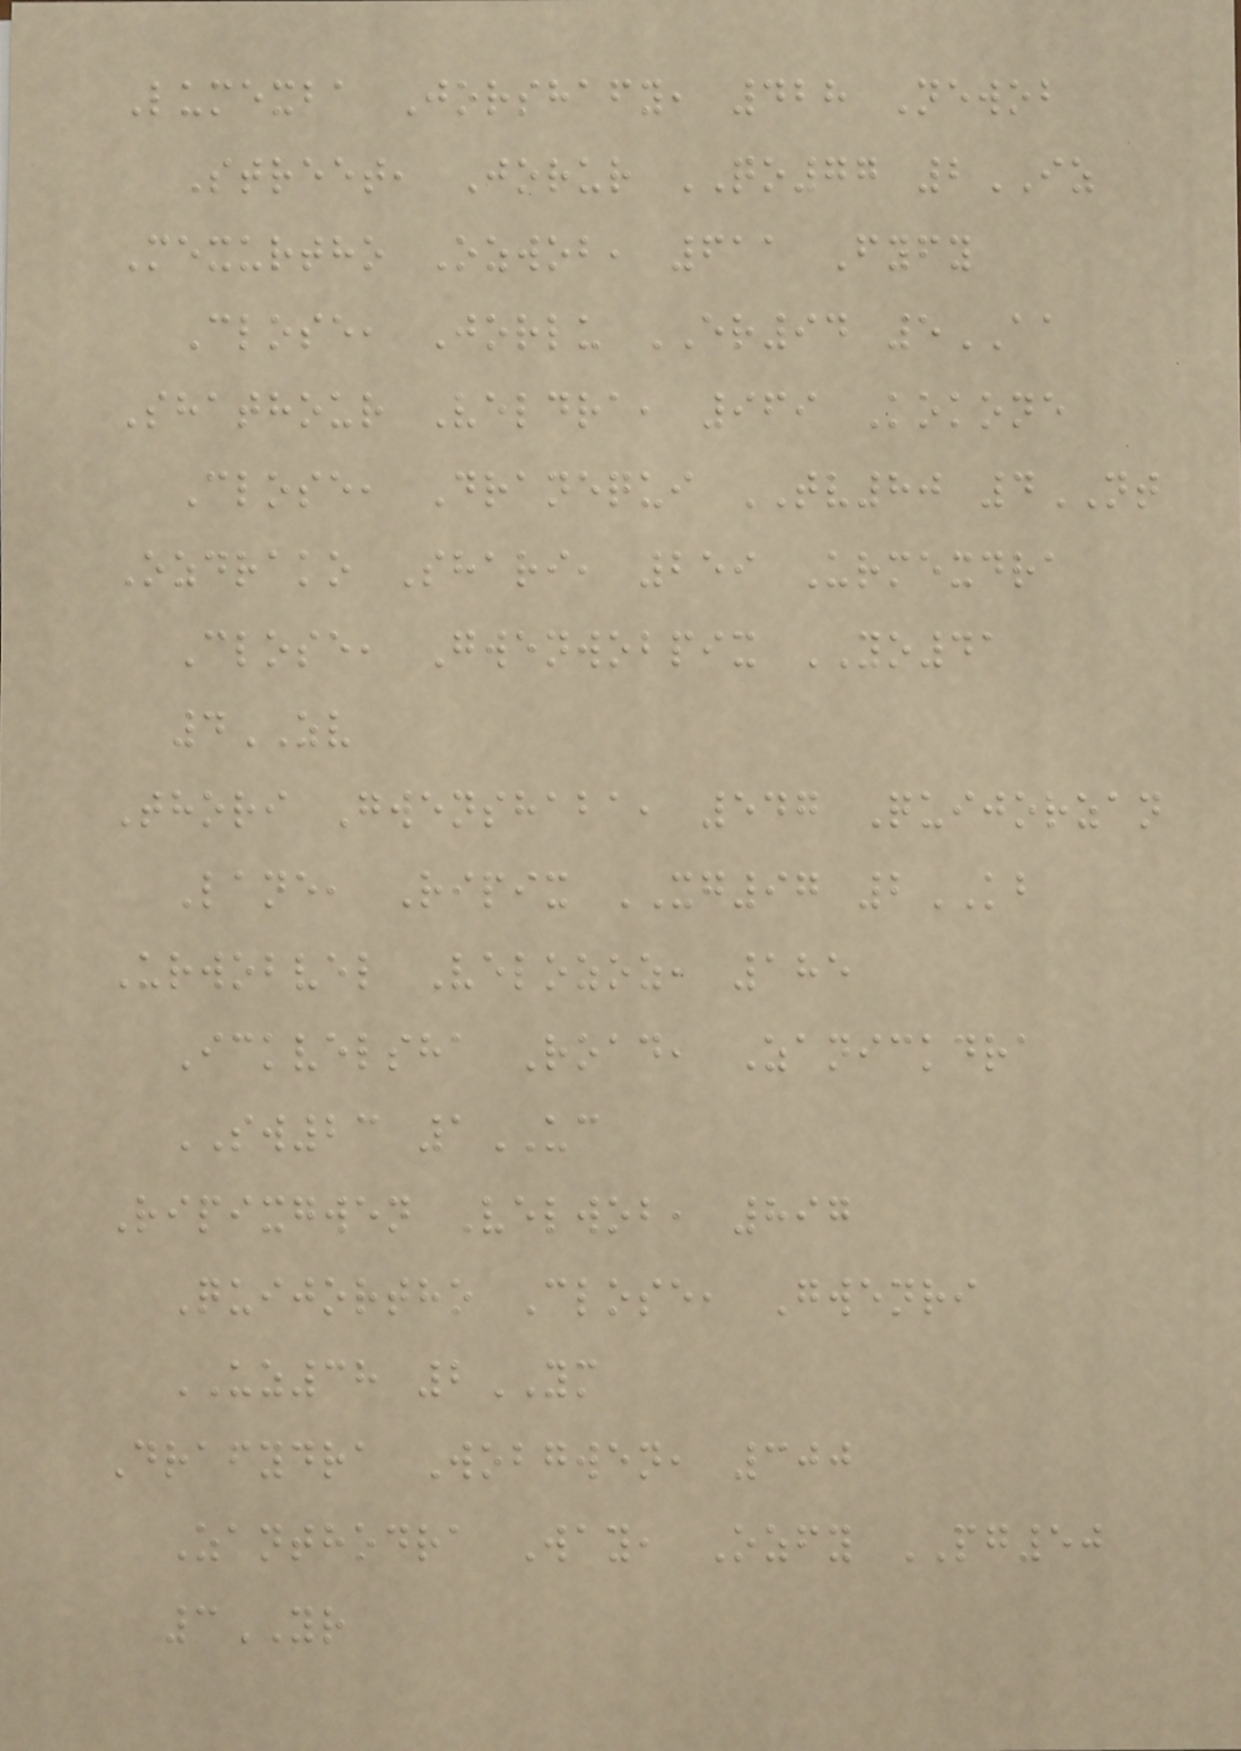Lumexba Jorshafy, 428 Newob
Street, Jorur QO77 2IZ
Mexurtho Ozwob, 611 Fyfy
Close, Jorlu ER94 5AA
Shathour Veldra, 969 Kokone
Close, Dranequi TV80 4NT
Ozdrako Shari, 259 Urmexdra
Close, Gwenwobpix YO41
4ZV
Thori Gwenshaba, 547 Quijorzan
Lane, Ripix XG97 2KB
Urwobvel Velozoz, 185
Ickvelsha Road, Zanickdra
SW23 1UC
Ripixgwen Velwob, 897
Quijortho Close, Gwenri
UZ38 2YM
Drafydra Wobgwen, 300
Zanthodra Way, Ozfy PG50
3YR
